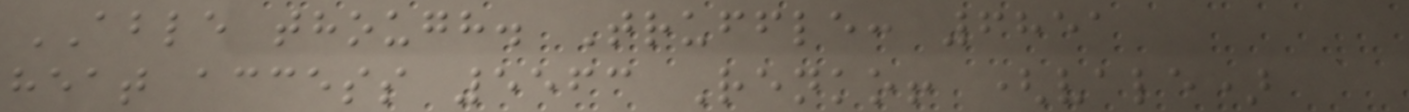ABLE though. Truffle: 6851
heat access 5563 Renko! (vale)
